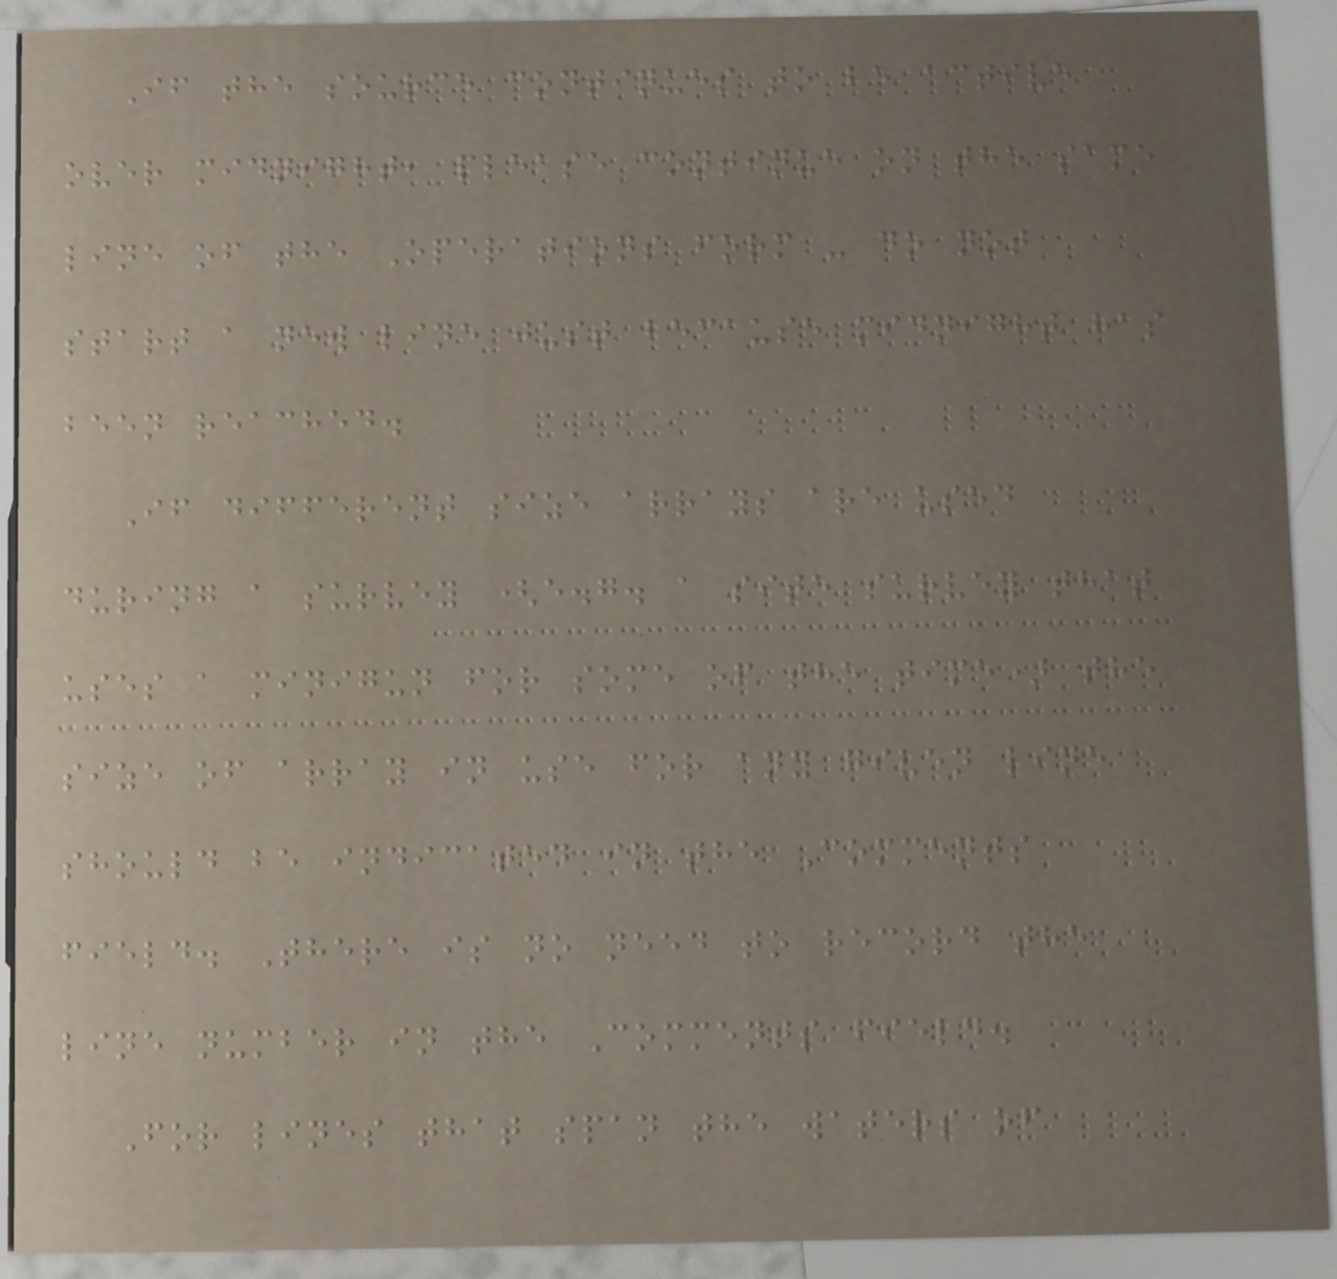If the source continues to be active
over midnight, please continue on the same
line of the Operations form - do not
start a new line just because midnight has
been reached.
If different size arrays are used
during a survey (e.g. a site survey that
uses a minigun for some of the time) the
size of array in use for any given line
should be indicated in the Comments
field. There is no need to record the
line number in the Comments field.
For lines that span the waters of
